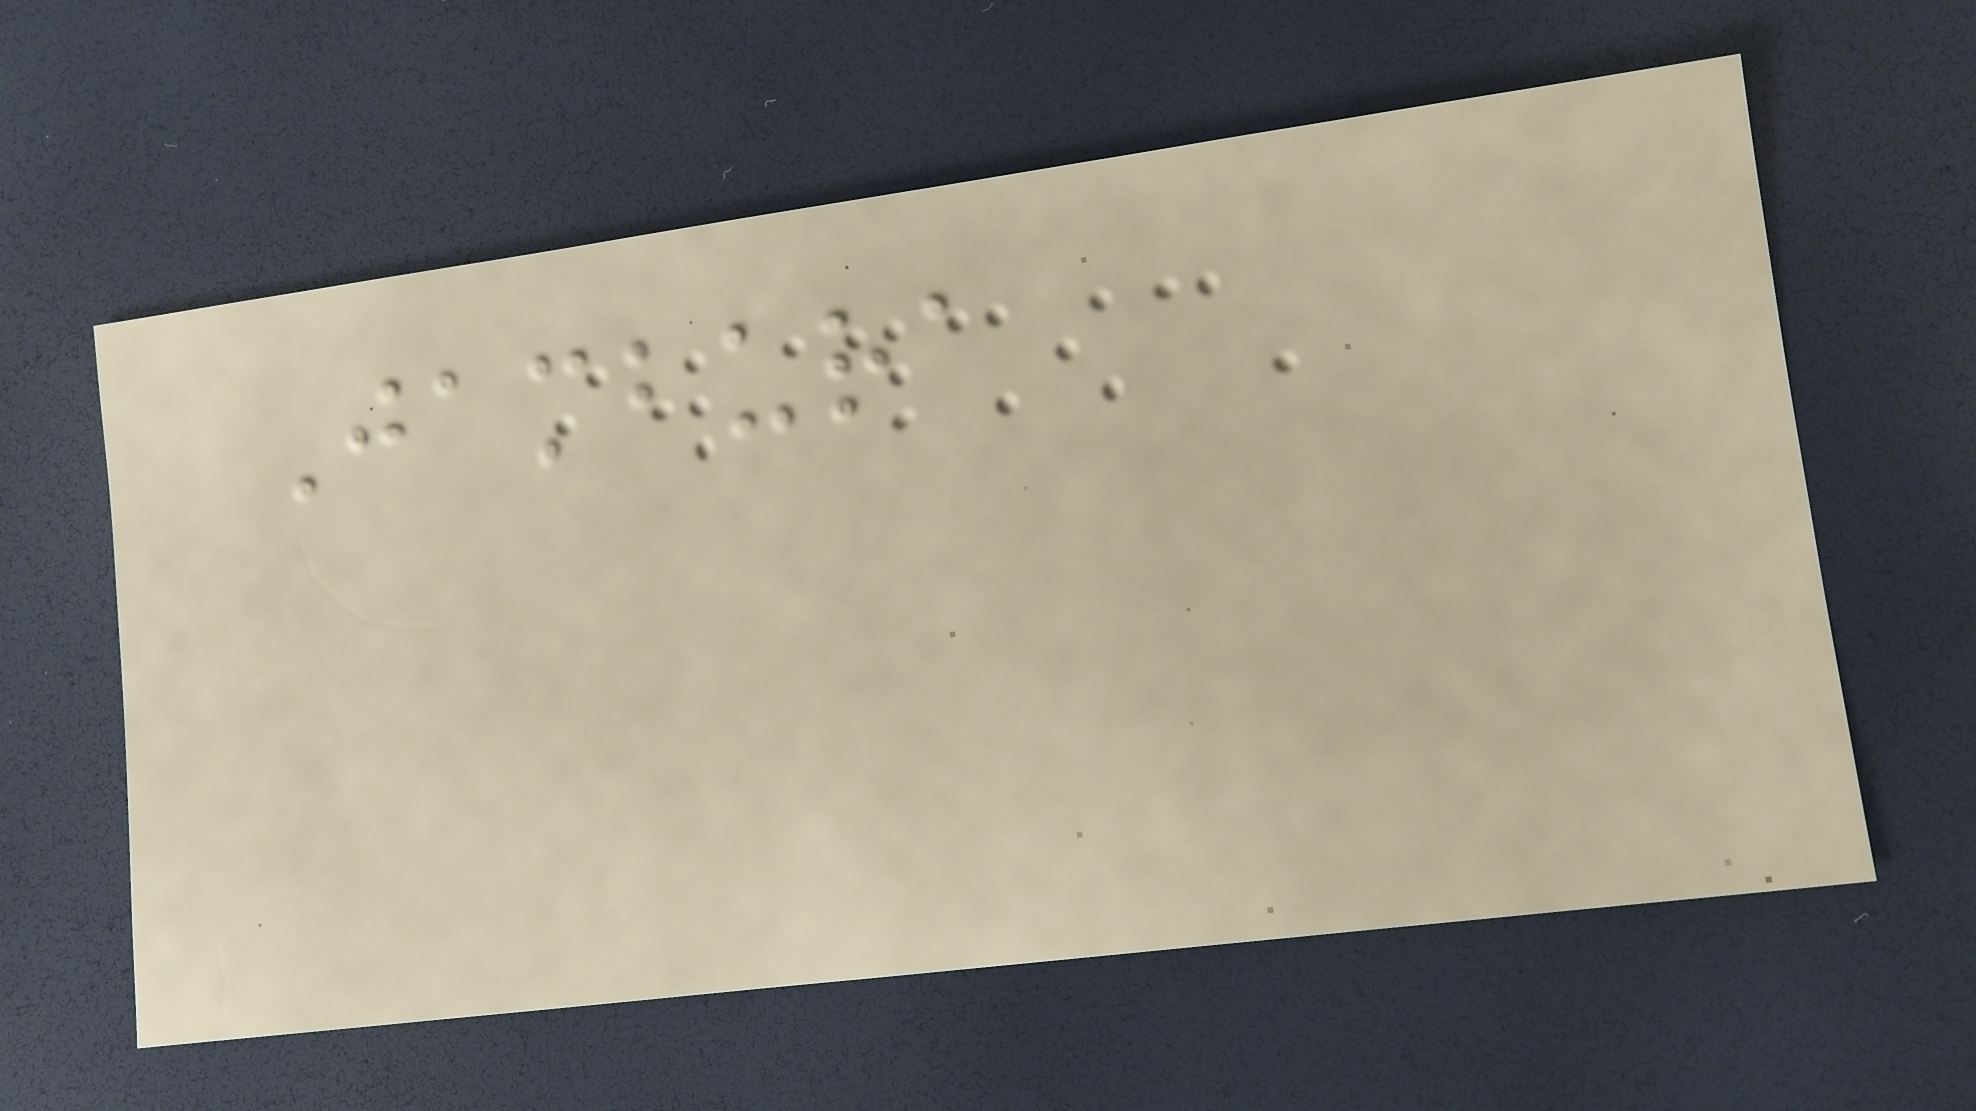Jambura
